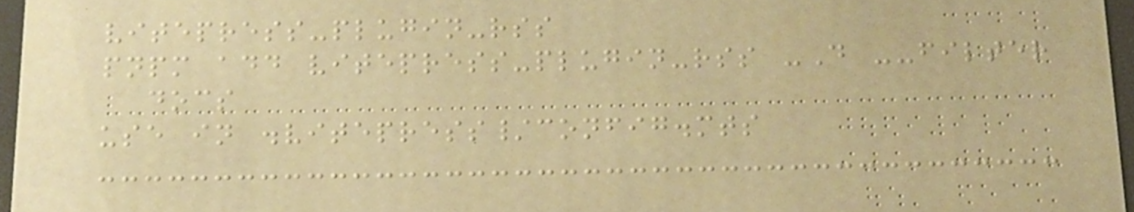vitepress-plugin-rss
pnpm add vitepress-plugin-rss -D --filter
docs
use in .vitepress/config.mts
